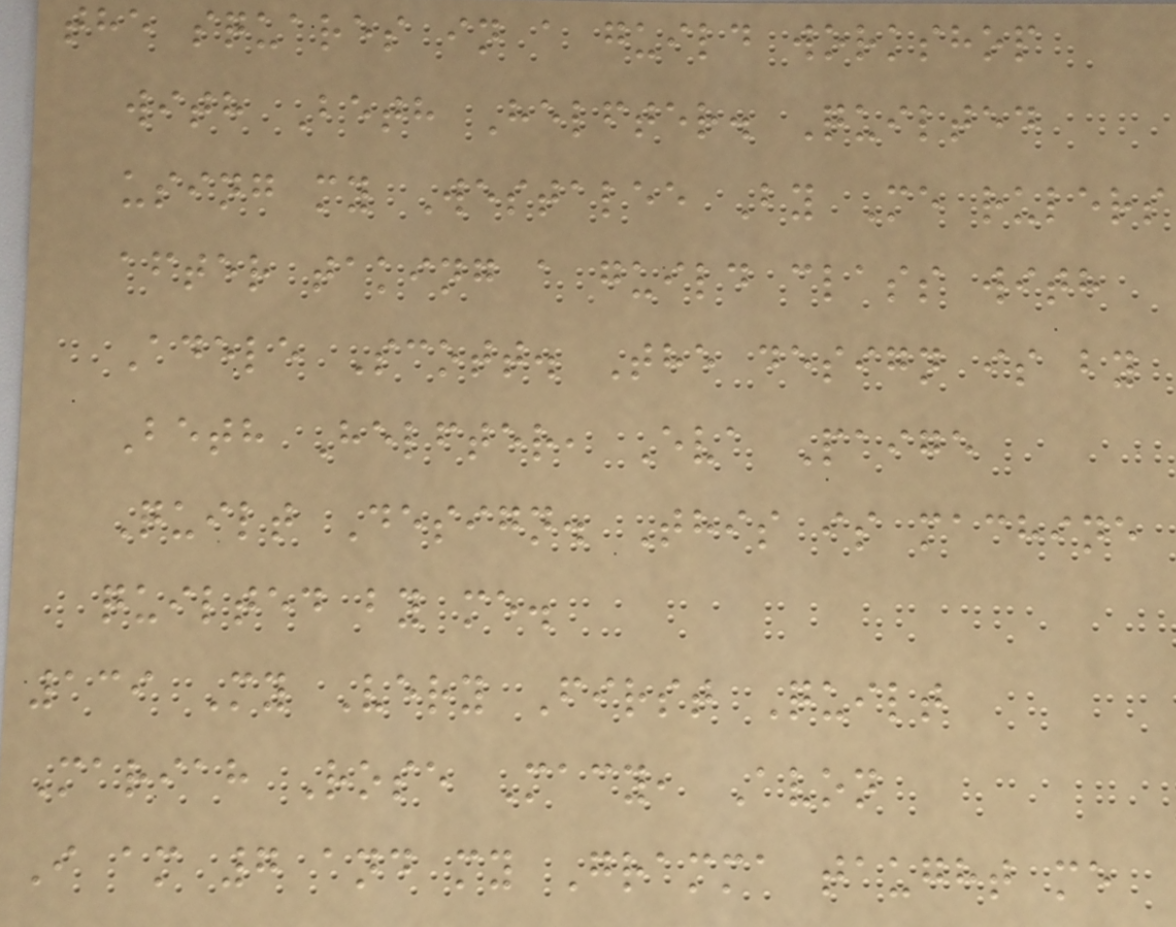the squares in a guild workshop
with Beth Helfter. Quilted
using my Westalee By Me rulers
after taking a guild class with
Adele Scott. The design is by
Beth Helfter, Eva Paige
Quilt Design. This is machine
quilted by me.
139 My Very First Quilt
Mariah Rose Macy, Avon
I am 7 and my Gramma taught me
